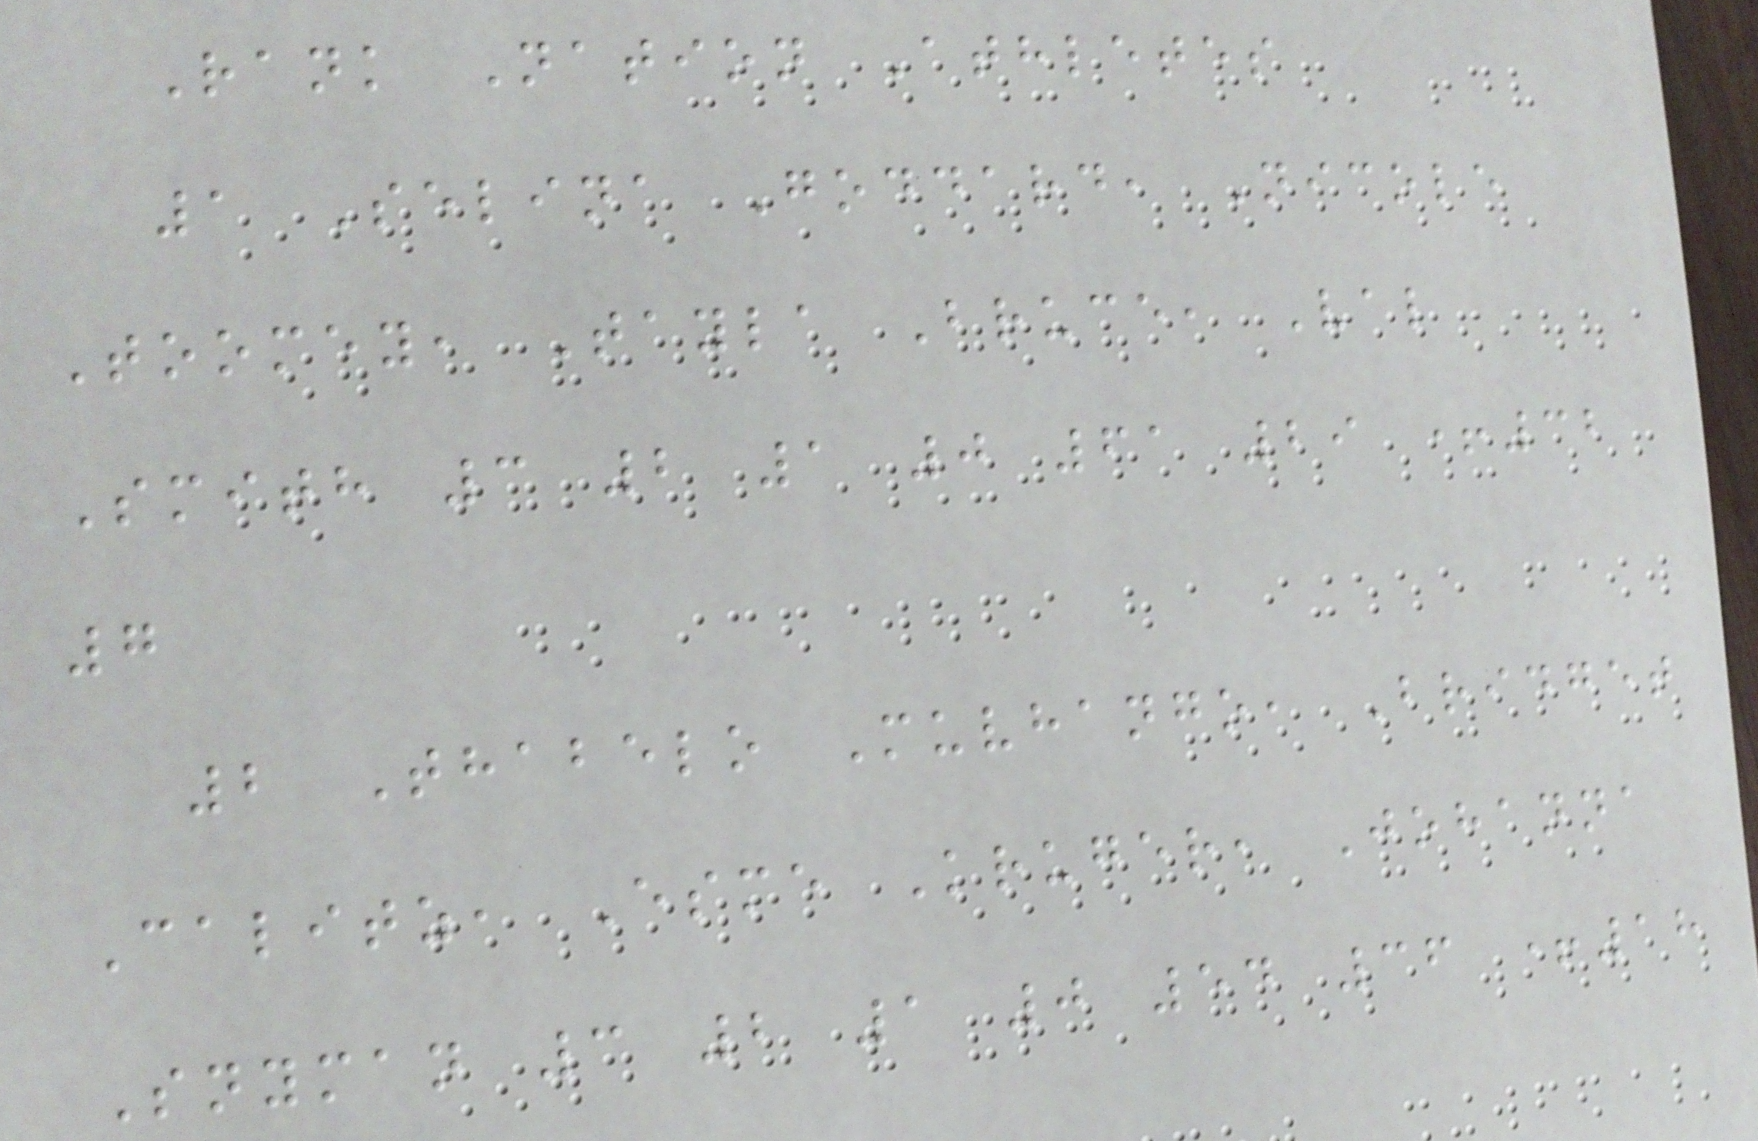Rank Nation Athletes
1 Selina Goddard, Nicole
Toomey, Tayla Bruce, Val
Smith 3 2 1 0 61 29 +32
7
2 Thabelo Muvhango, Bridget
Calitz, Esme Kruger, Johanna
Snyman 3 2 1 0 54 36 +18
